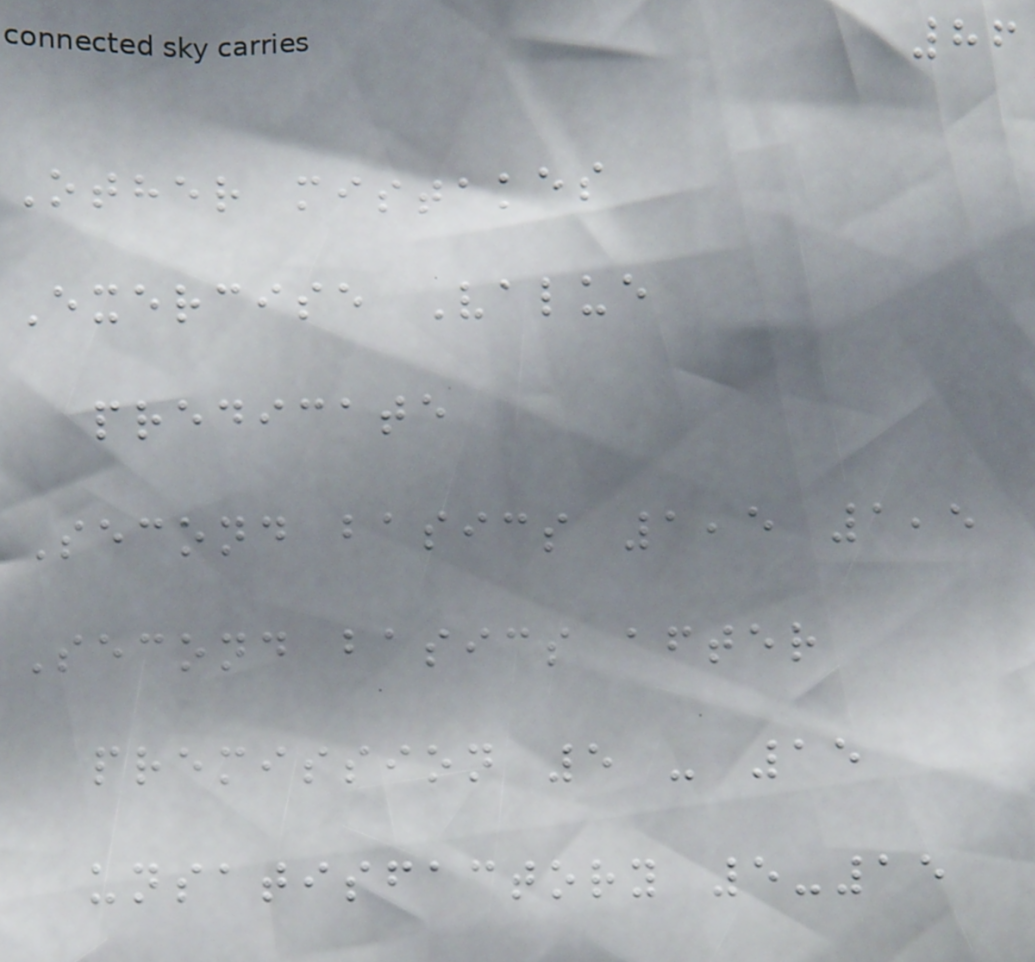86
Other mistakes
Exercise Value
predicate
Second basics 1,5 1,5
Second basics after
premission 5 - 15
unsatisfactory 5-15
